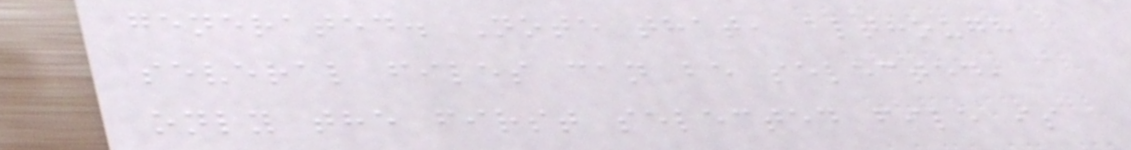generated. Note that, although
several files can be selected,
only the first selected file is
